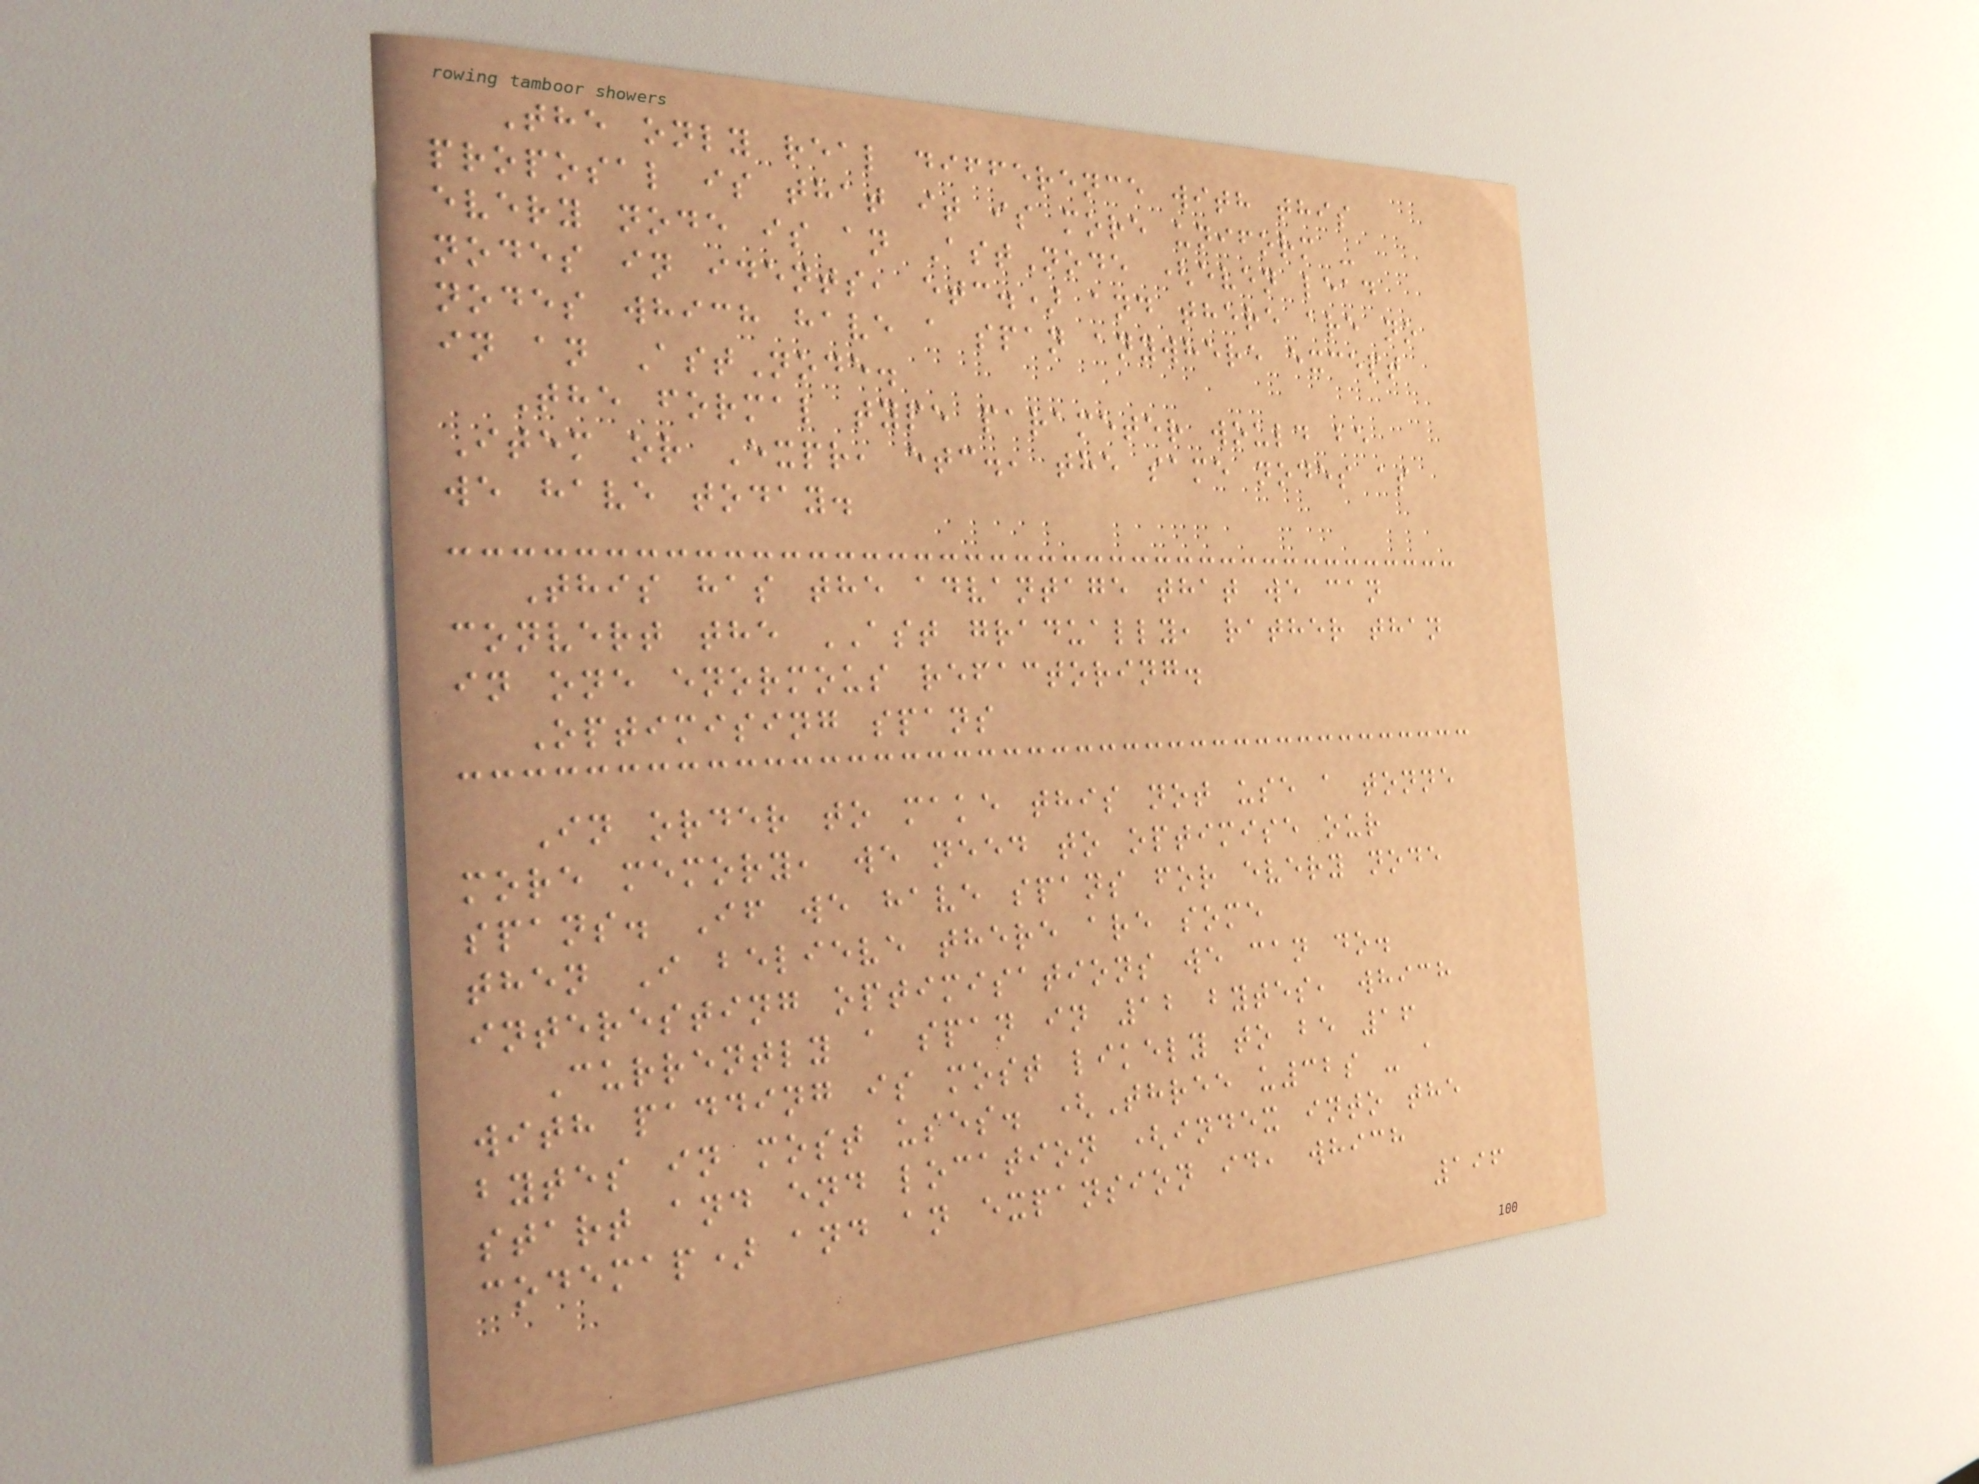The only real difference with this
proposal is that it is more uniform -
every node is an AstNode (even lead
nodes in idents, etc.) and there are no
nodes which have a span anywhere except
in an AstNode.
The formal type parameter would be
Item or Expr, etc., the same nodes as
we have today.
This has the advantage that we can
convert the AST gradually, rather than
in one enormous refactoring.
Optimising spans
In order to make this not use a tonne
more memory, we need to optimise our
spans. If we have spans for every node
then I believe there are some
interesting optimisations we can do.
Currently a span in 12 bytes, which
with padding is most likely to be 16
bytes in most uses. (Three u32s - a
start and end location (index into the
codemap) and an expansion id, which
196
